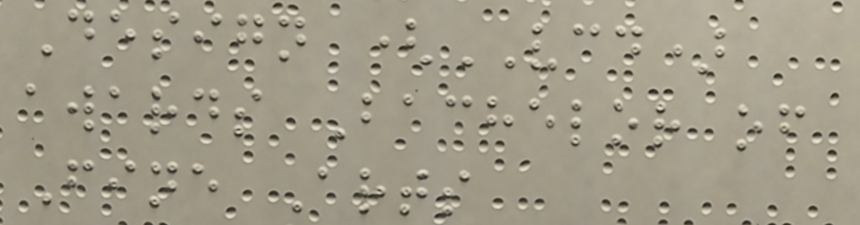Design (VCD)
awards Bachelor of
Fine Arts
